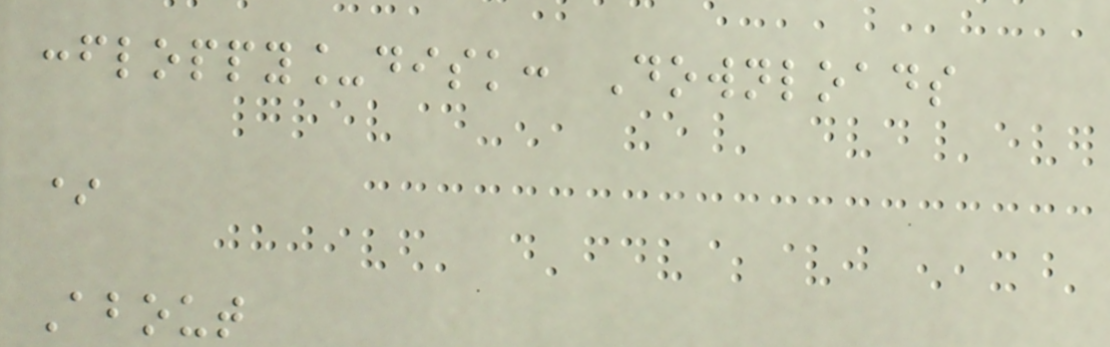:floppy_disk: Downloads
*
About
